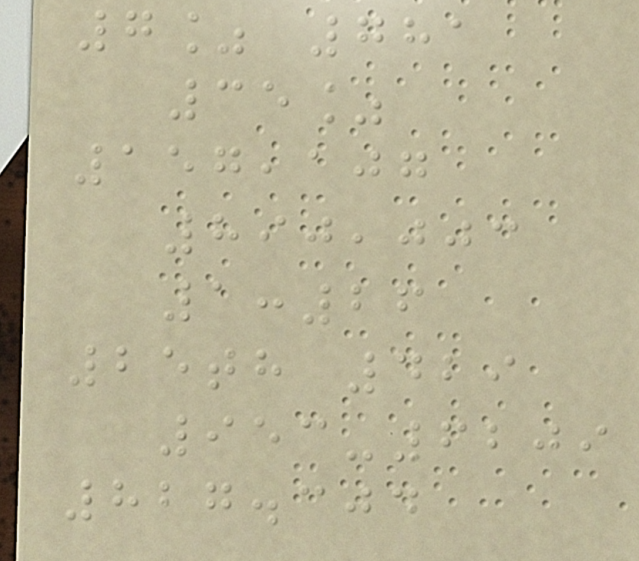7% 781
35%
157,107
890,003
1:26
25th 429
953-6209
827.304
